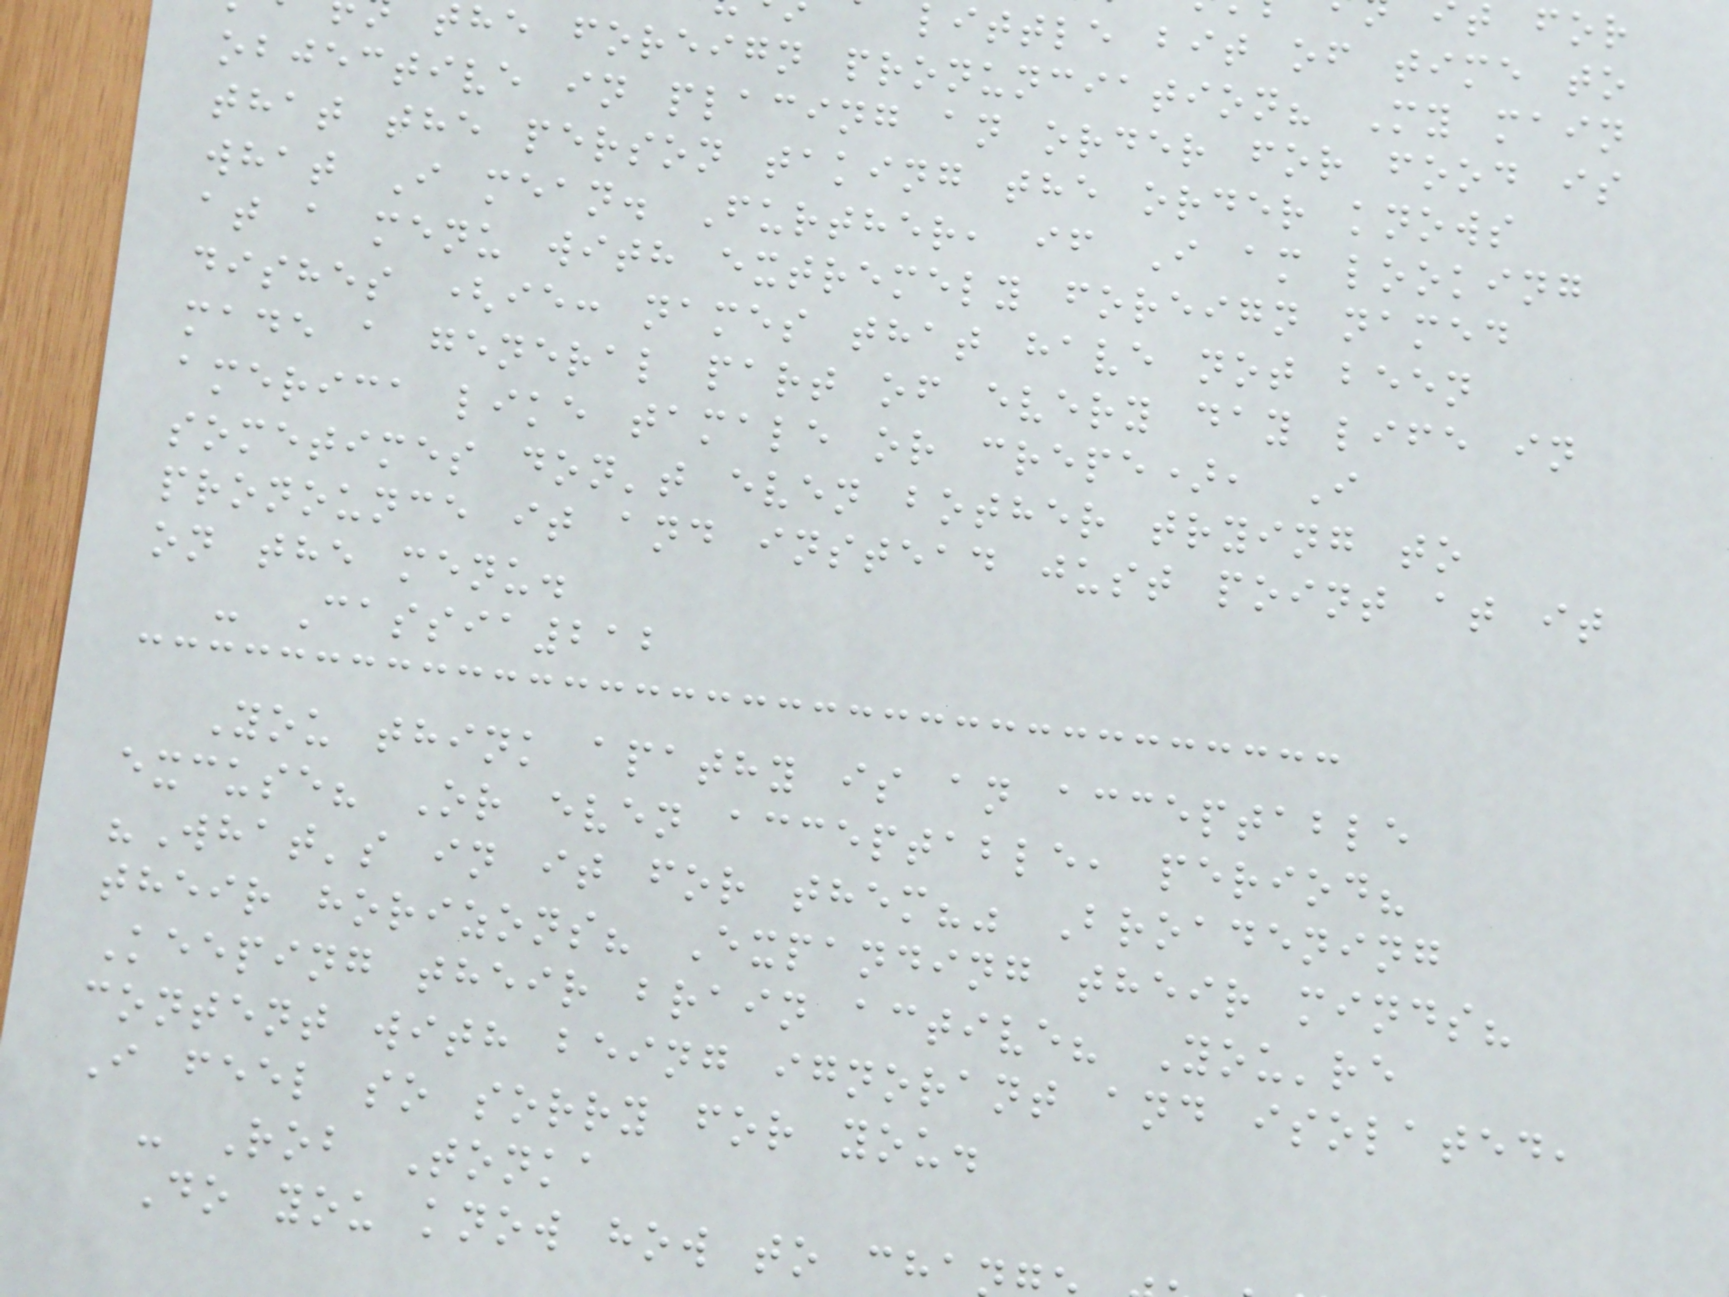little bit of time to
the foreign pronunciation? My main
objective in placing an order for food is
that the person taking the order knows
what I mean. Further, if I am looking
at a menu with extremely foreign named
dishes (ie: names that have not been
made a general part of every day life in
america like tamale or crepe), I
sometimes don't even bother trying to
pronounce it and instead just point at it
on the menu.
- Cassia212
You think apathy is an acceptable
excuse? Or even acceptable, period?
"What's in it for them?" Broadening
their horizons? Expanding their minds?
Keeping their brain active? You're
content with being ignorant and isolated,
I feel so sorry for you.
- Rob Tonka
Do you know how to cha
